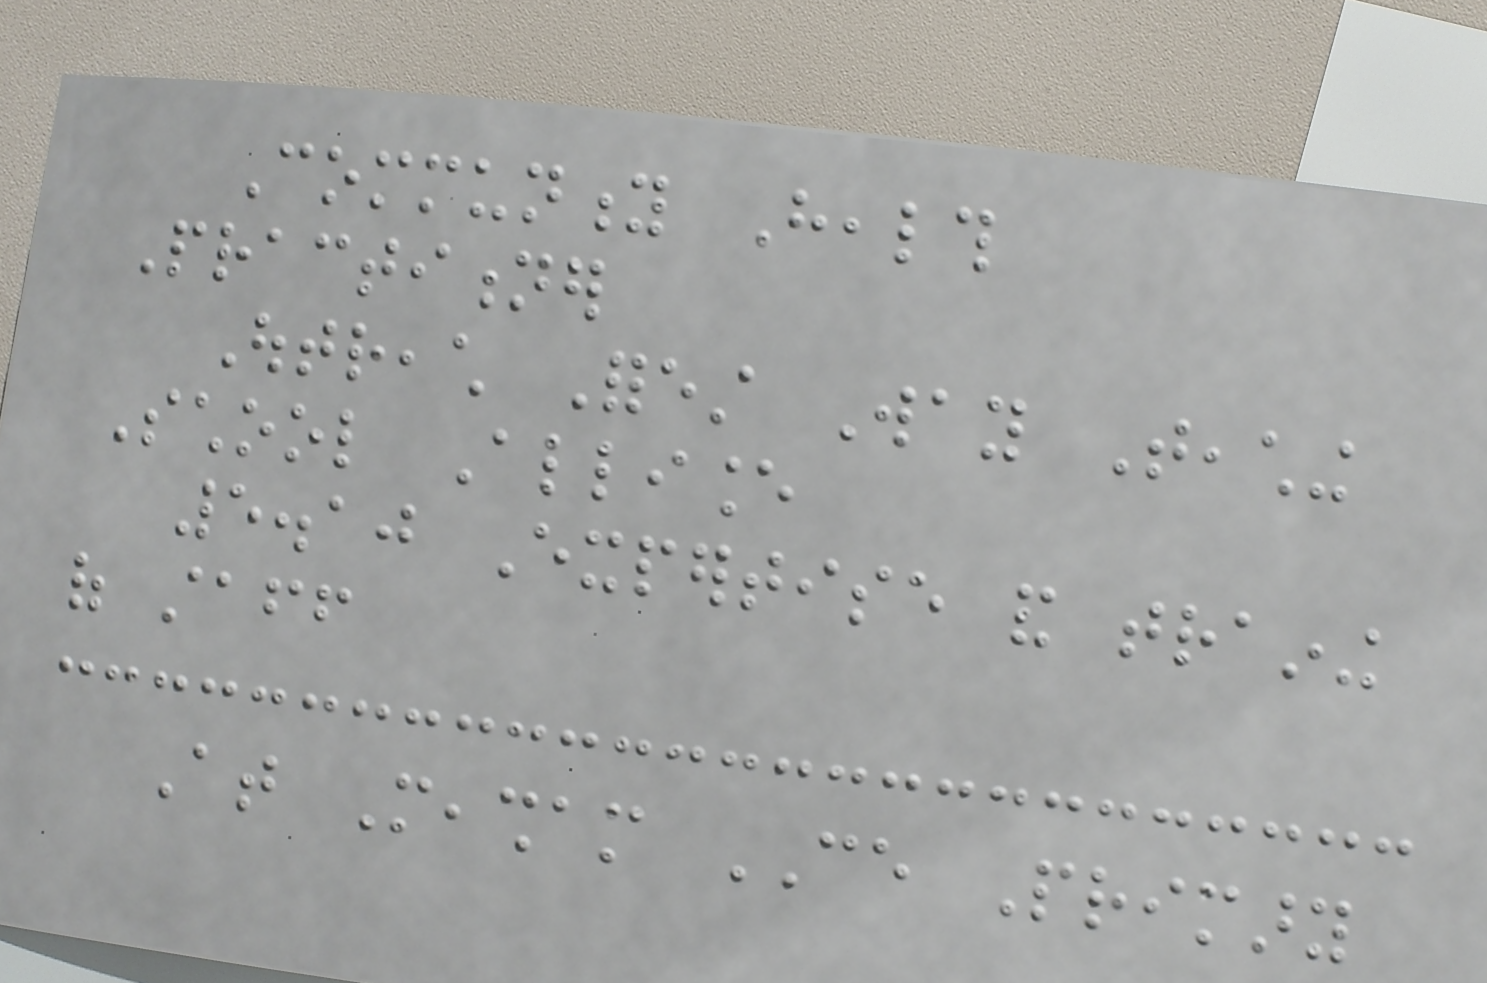Community Health
Practitioner
Outreach Forest Way Teaching
School Alliance
5.10 Expertise and training
of staff
At Measham CE Primary
